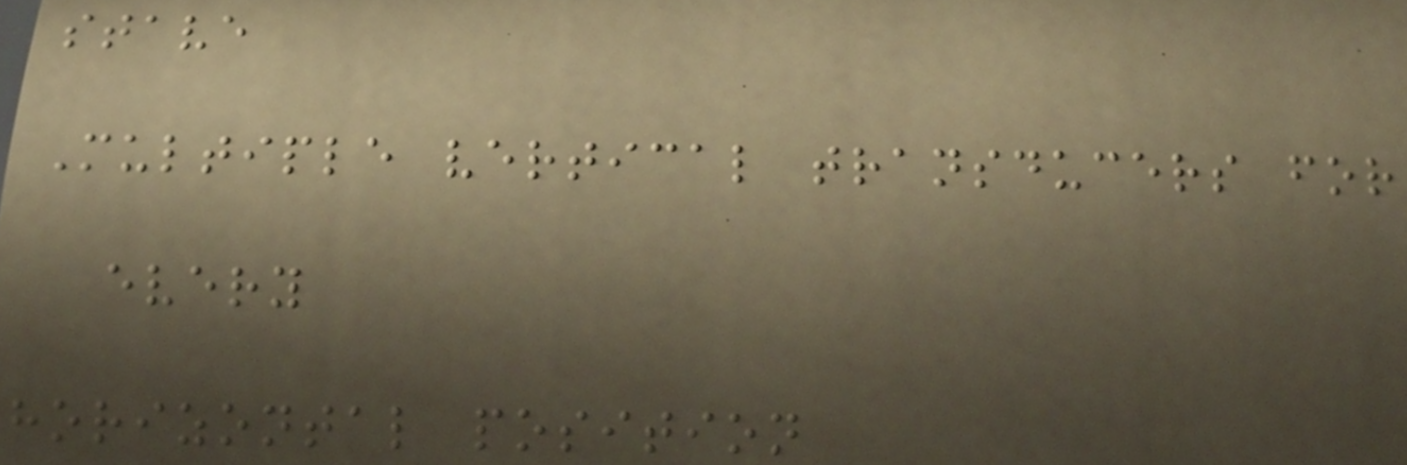stave
Multiple vertical transducers for
every
horizontal position
